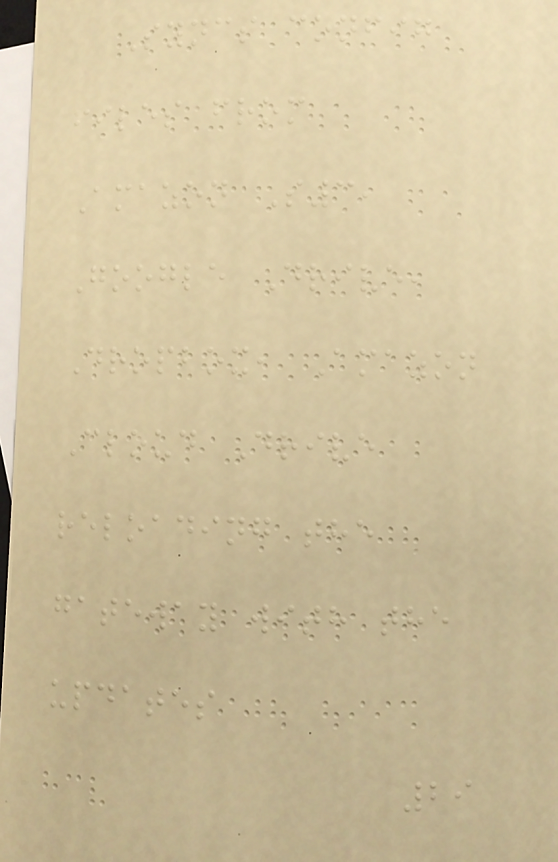Syncs config
files from
Amazon S3,
Google Drive,
Dropbox, Amazon
Cloud Drive
reloading the
gateway with the
updates
29
